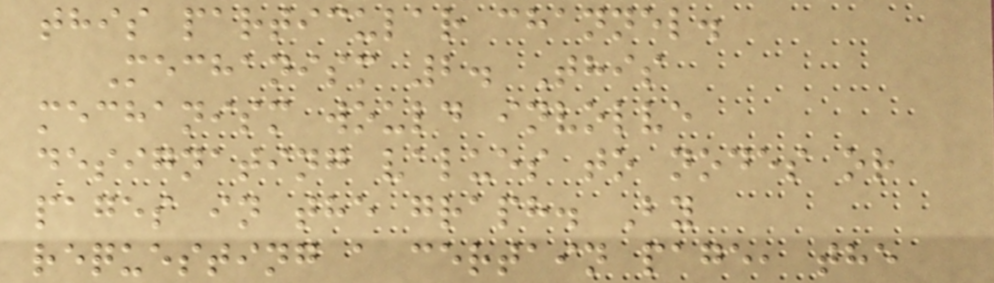this particular channel.
Mechanism 2. This
mechanism would involve
designating values to nodes or
pages in the graph. By
requesting a certain page, the
